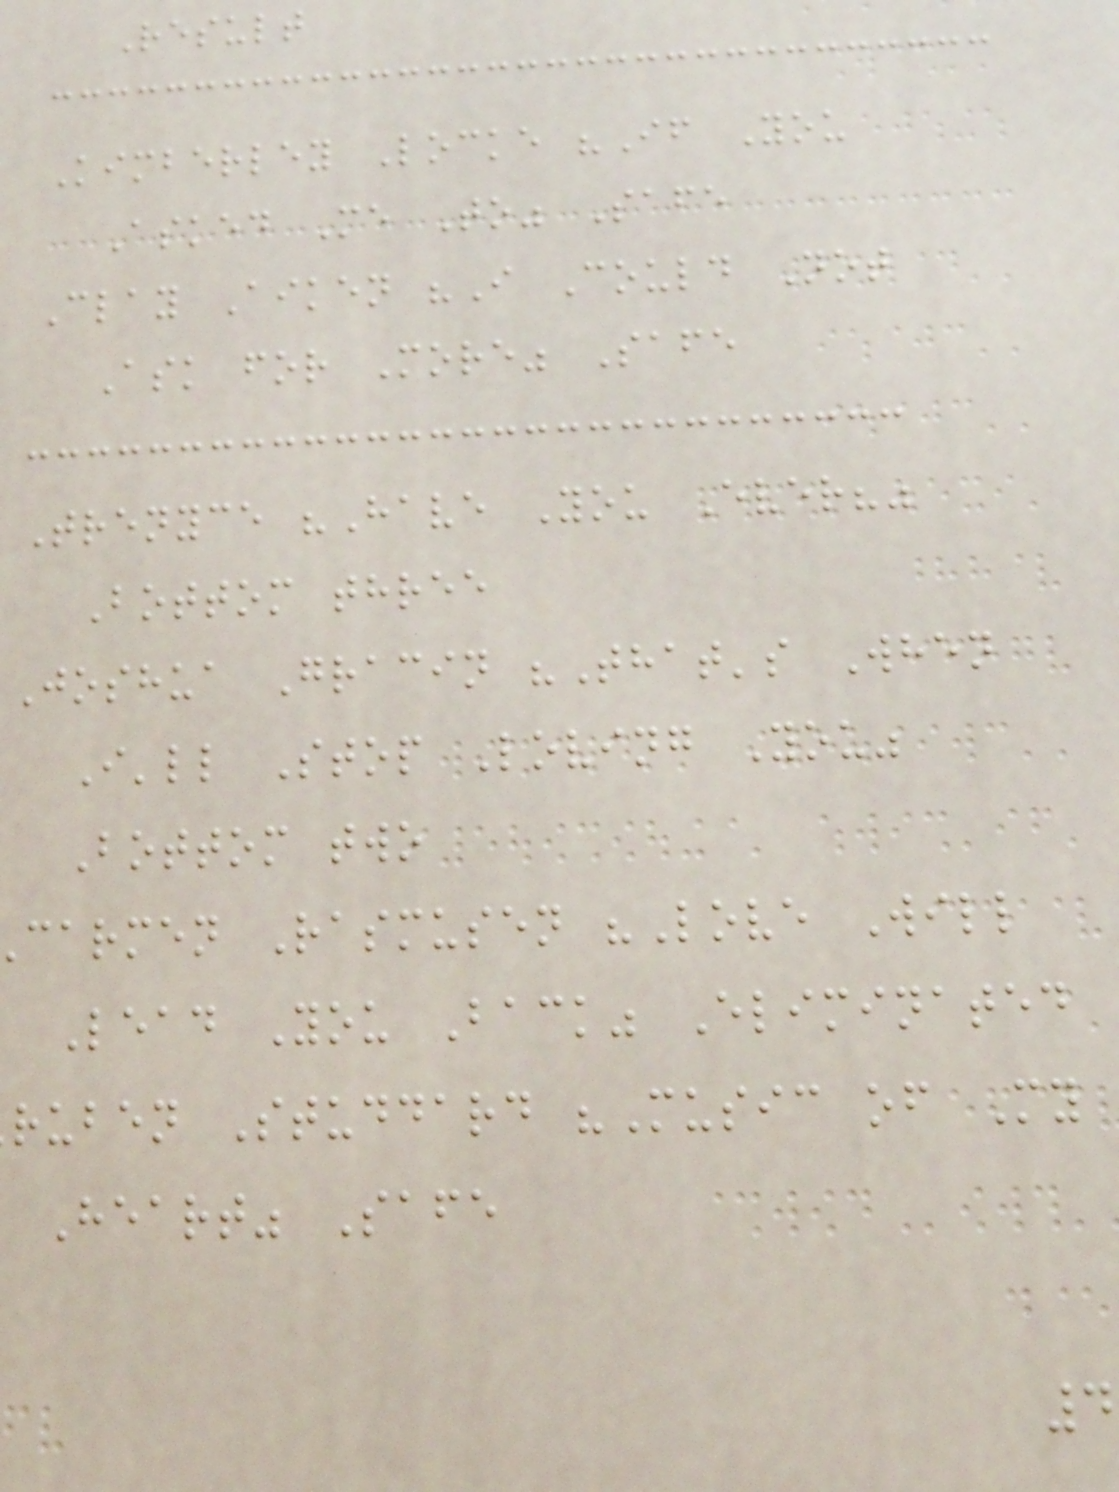Result
Kimberley Locke "If You
Asked Me To" Safe
Clay Aiken "I Could Not
Ask for More" Safe
Trenyce "Have You Ever?"
Bottom three
Joshua Gracin "That's When
I'll Stop Loving You"
Bottom two
carmen Rasmusen "Love Will
Lead You Back" Eliminated
ruben Studdard "Music of My
Heart" Safe
